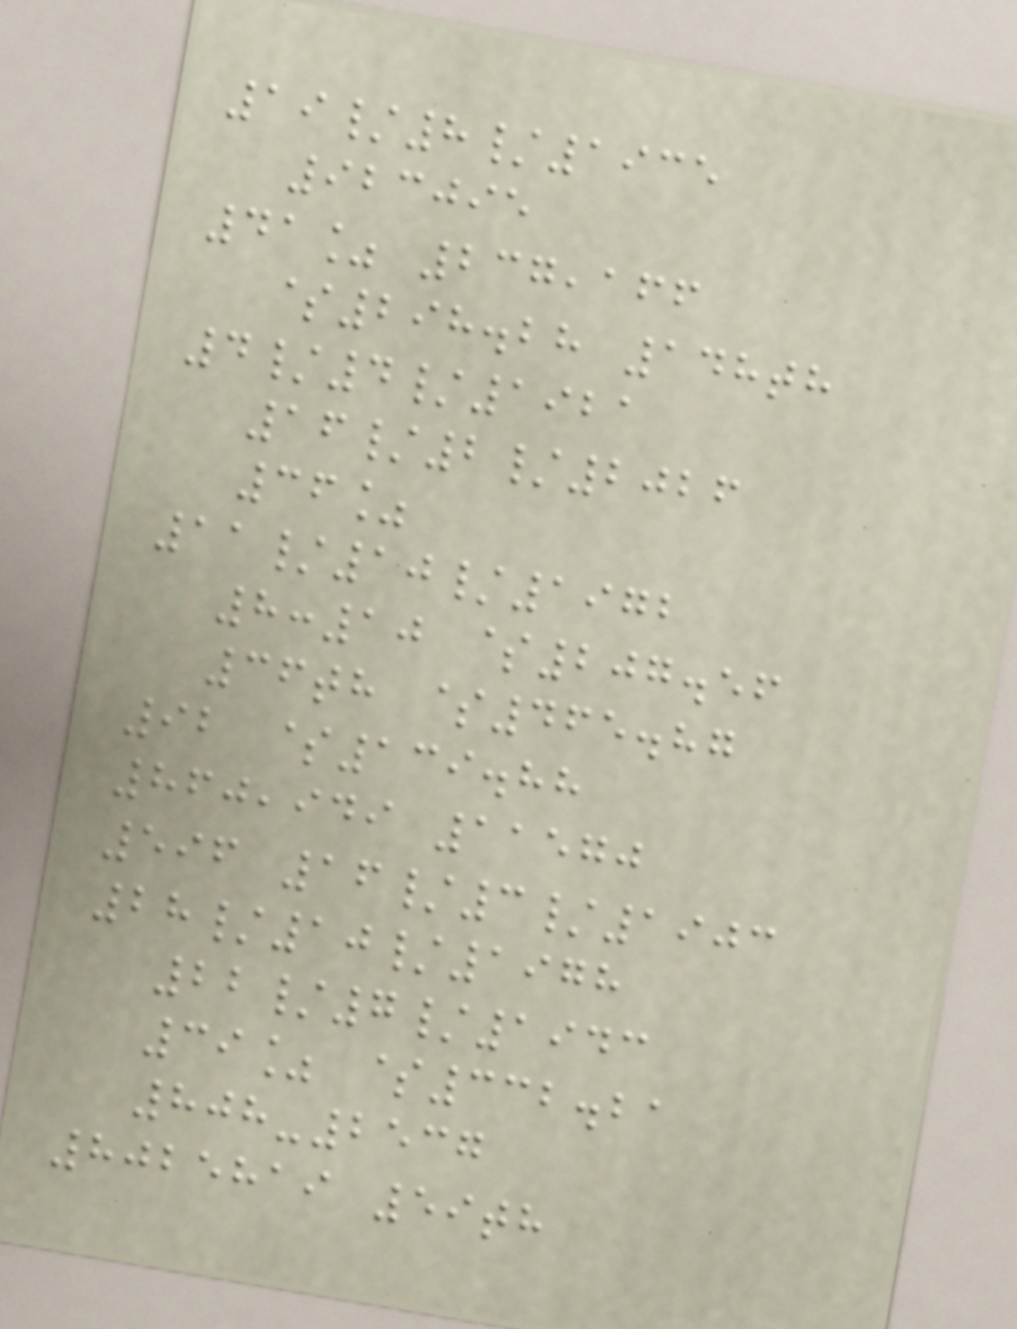19/8/1935
923095
41% 237,166
$298.28 148th
4/4/1921
16/2/2026
36%
11/10/1972
8:10 $207.56
36th $465.87
92 $139.88
860,949 11570
596 16/3/1903
28/10/1978
22/7/1943
39% $332.21
808-2537
8025819 59th
